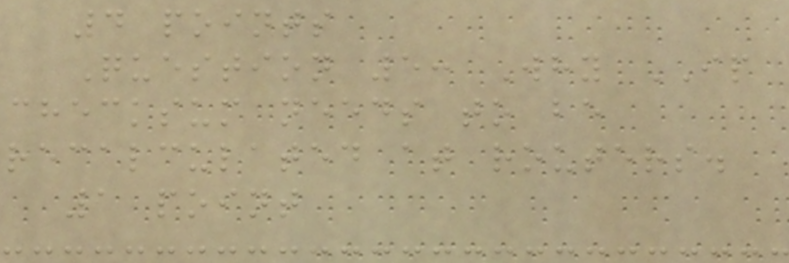4 points
Question 5: Why IP
checksum needs to be
recalculated at routers.
1 point
